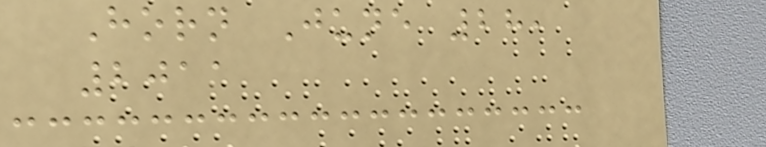Horn June 28,
2011
